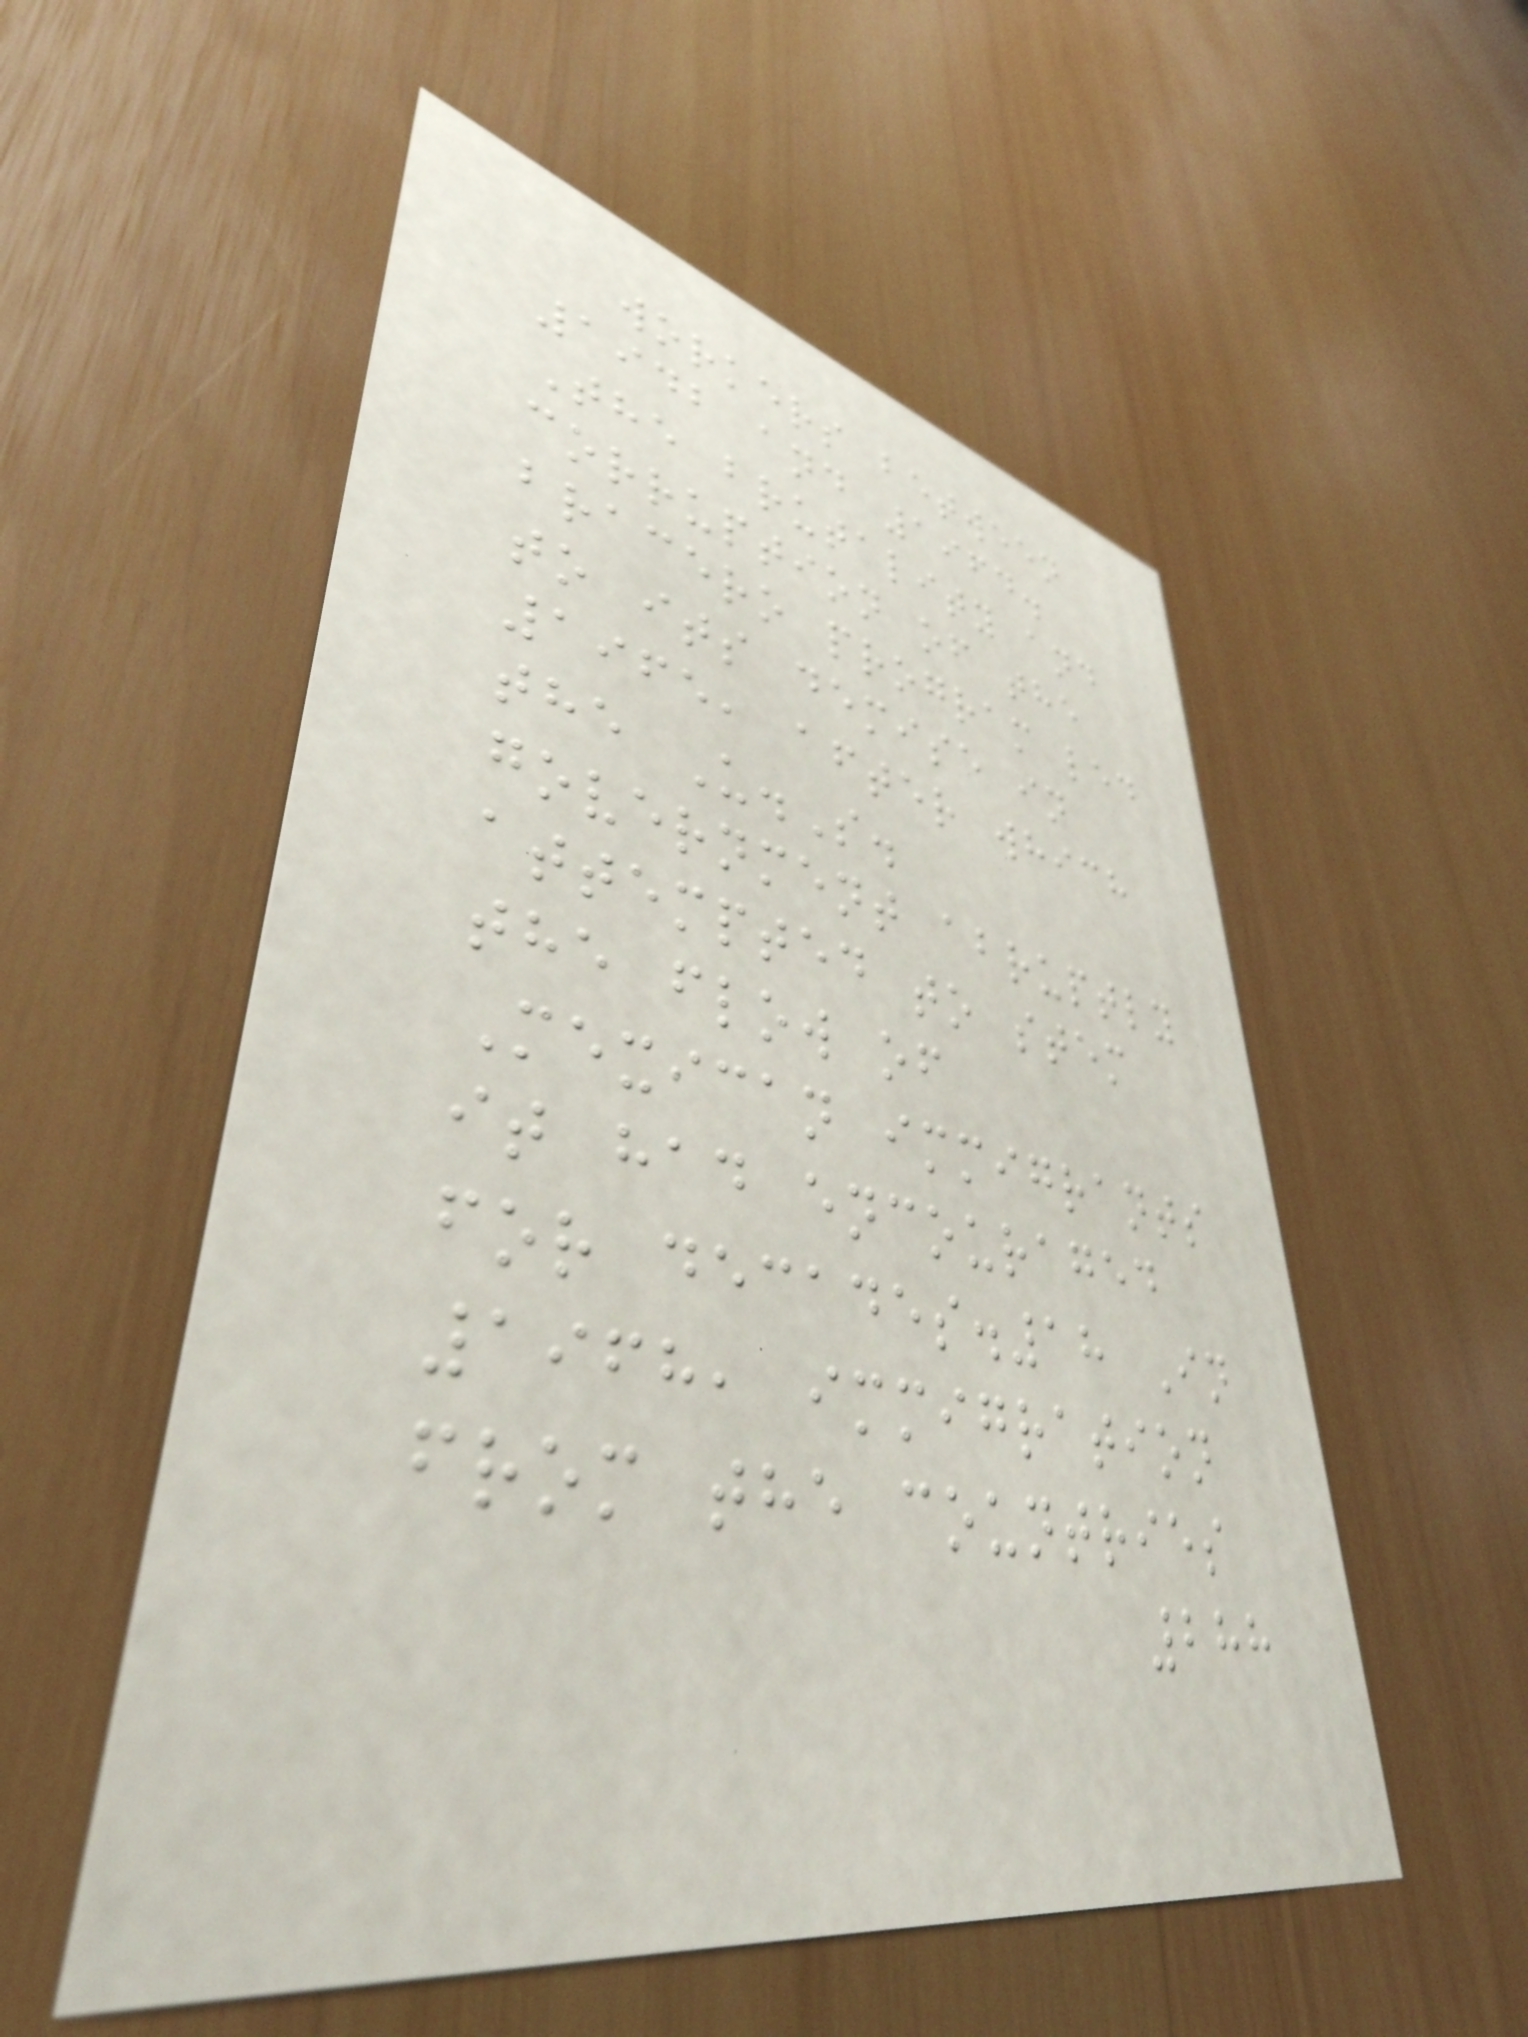workers between
1942 and 1964.
The brutality and
corruption of the
bracero program led
to its demise in
1965, after which
the U.S.
government abruptly
attempted to stem
the flow of
Mexican immigrants
it had encouraged
for decades.18 In
1968, immigration
from the countries
288
